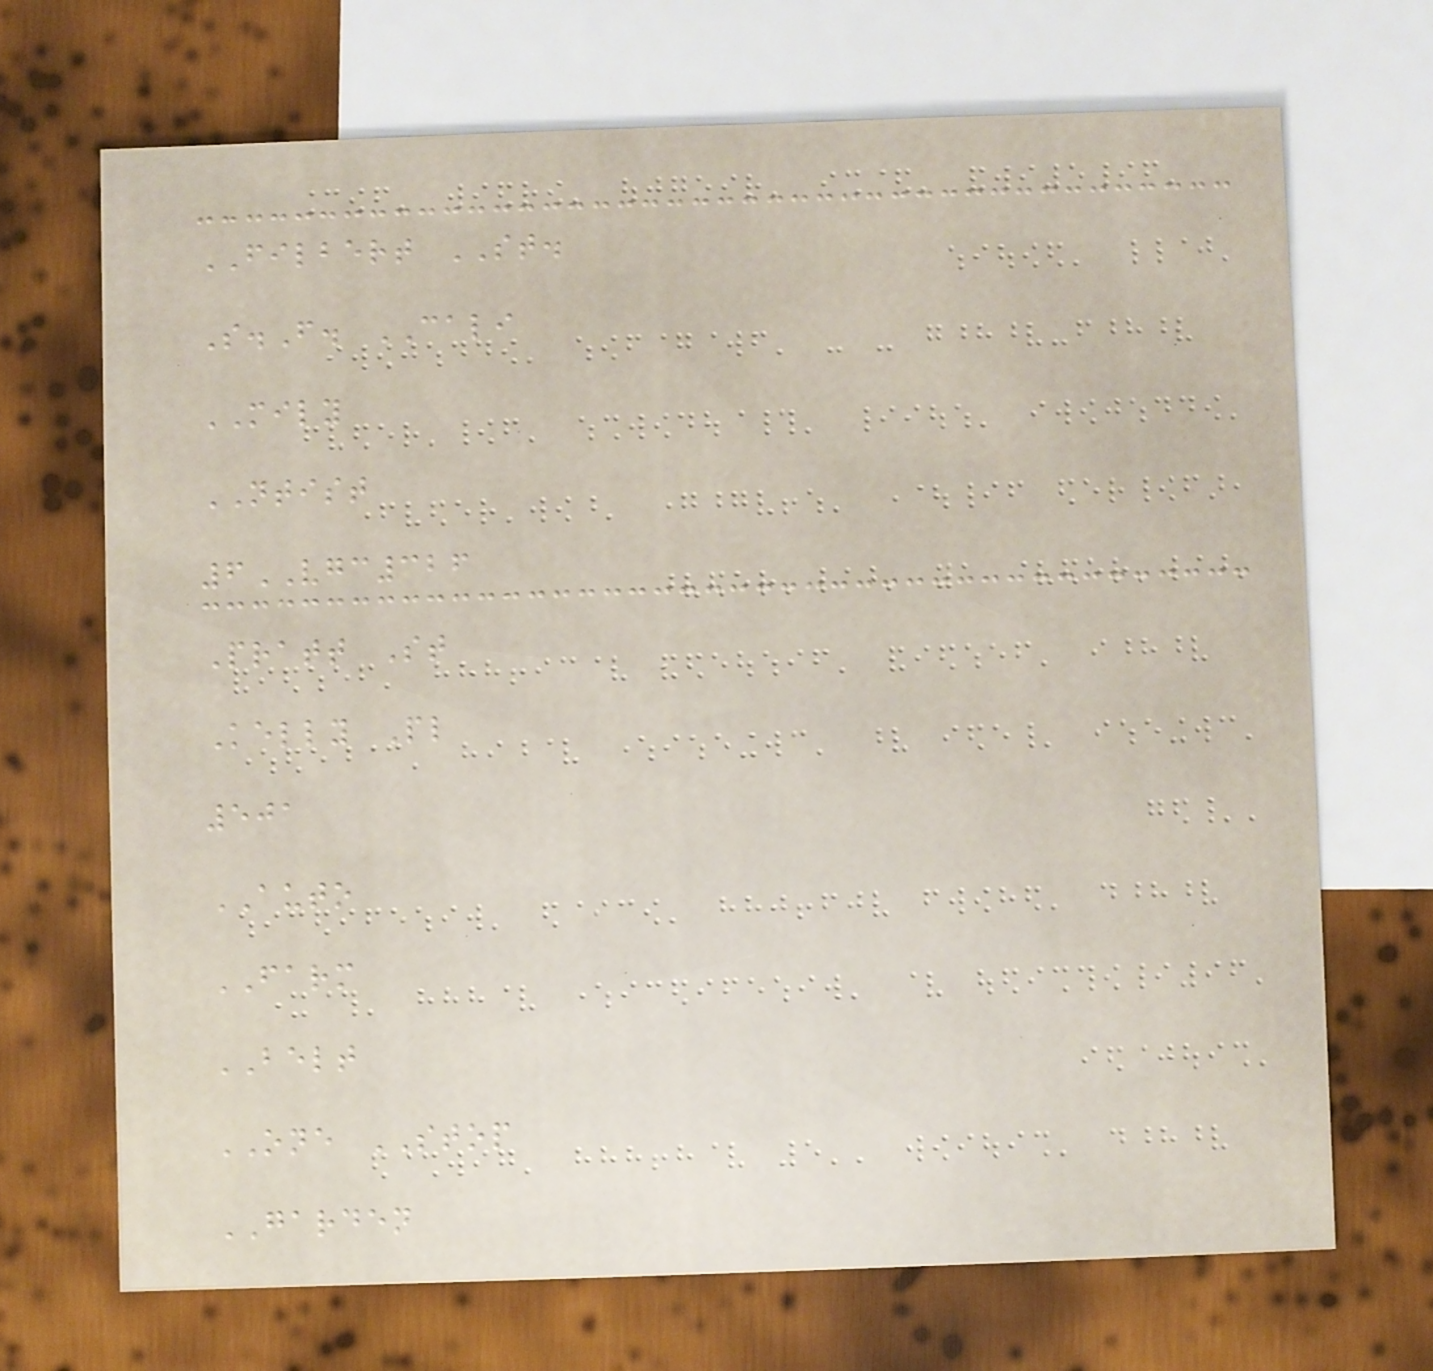FILBERT ST.
S.F. CALI
MILY
NTIST
6VGC326
Pratt St
Kelly Pl
501
AUTO
FARM
BELT
ONE STOP
GARDEN
